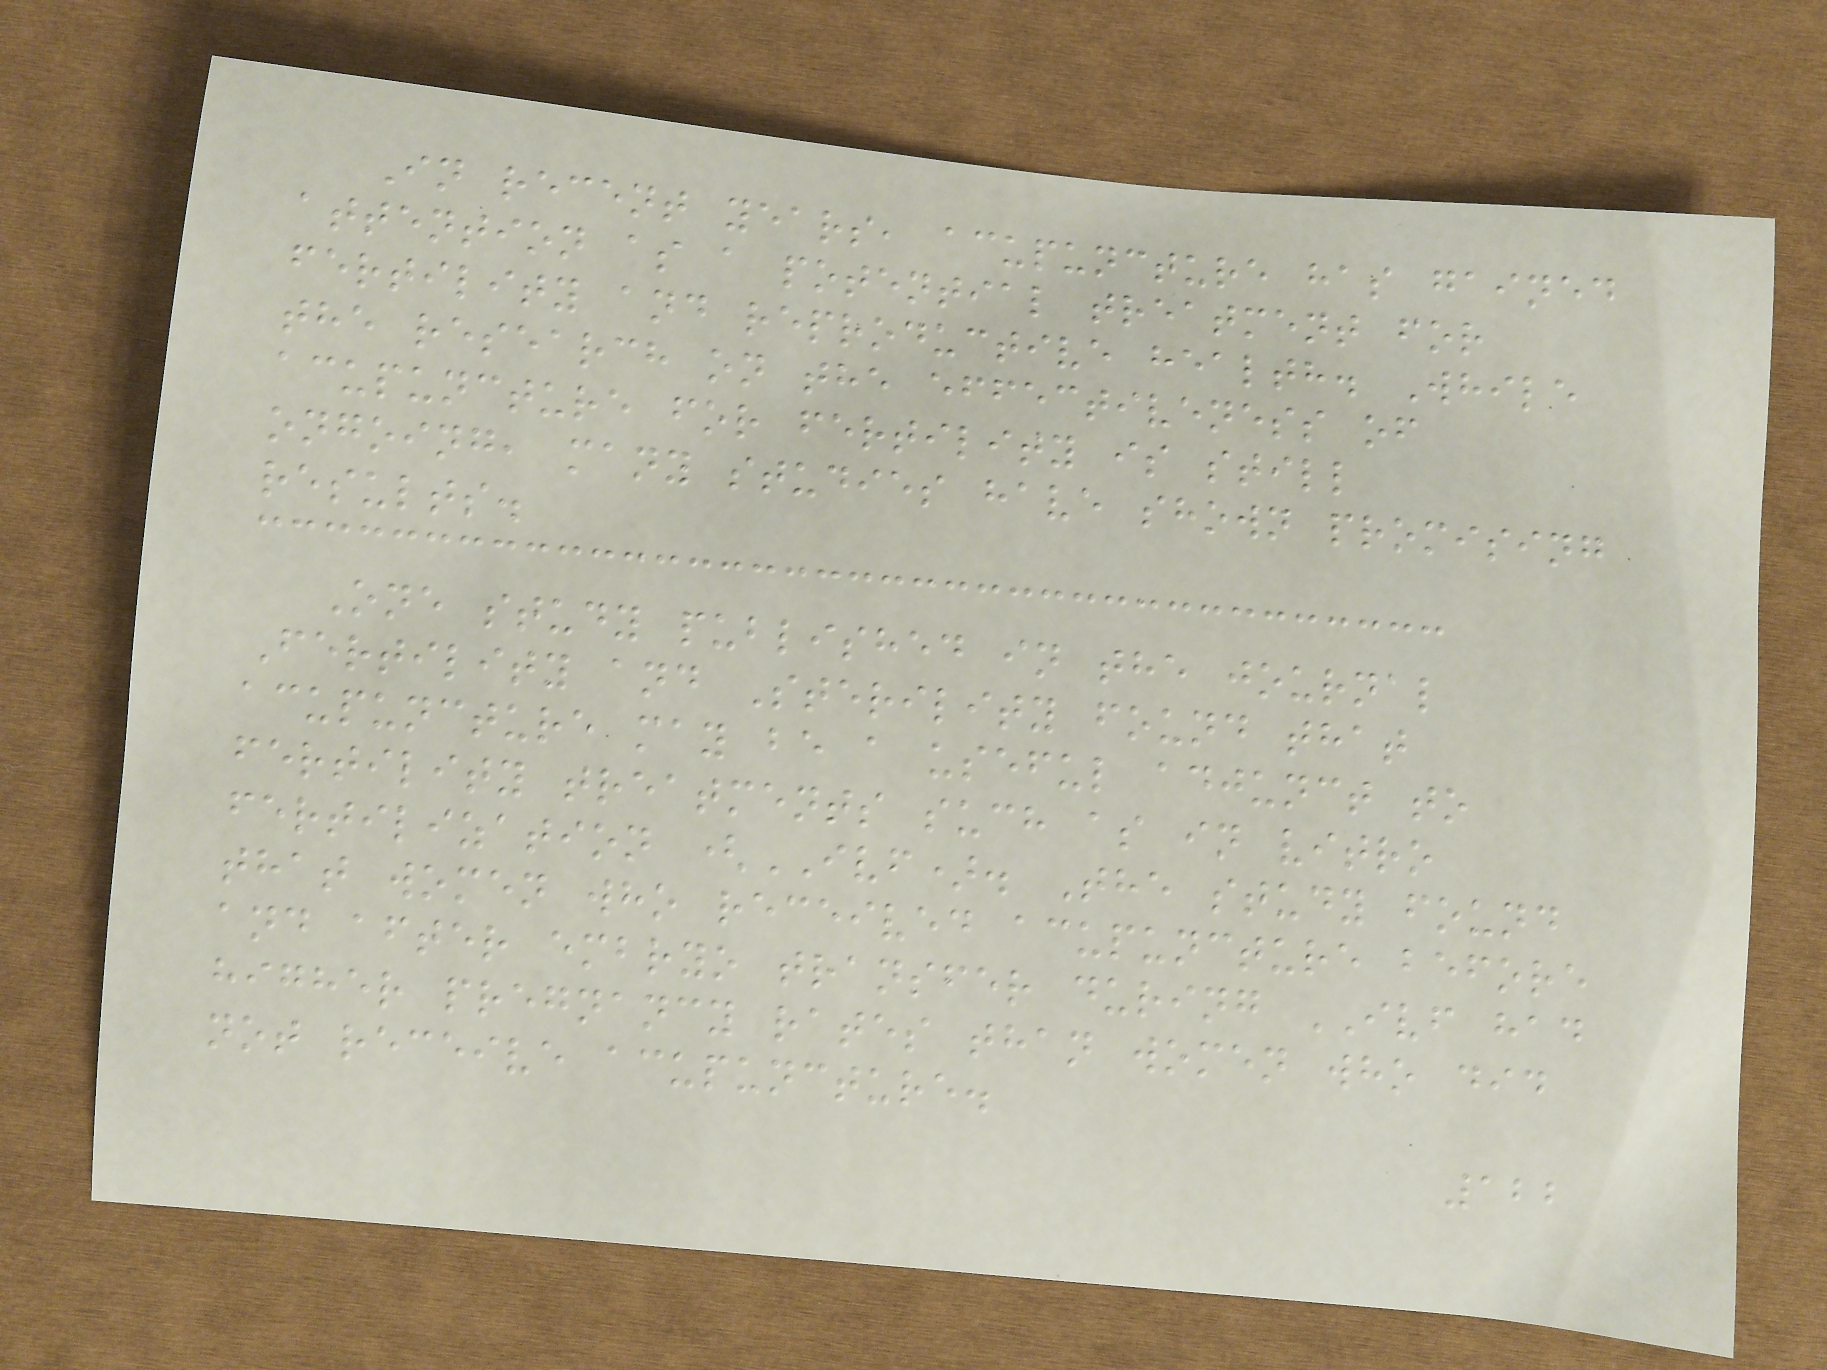In recent years, acupuncture has gained
attention as a potential treatment for
fertility and reproductive health. While
the research on the effectiveness of
acupuncture for fertility is still
ongoing, many studies have shown promising
results.
One study published in the journal
Fertility and Sterility found that
acupuncture may be a useful adjunct to
fertility treatments such as in vitro
fertilization (IVF). The study found
that women who received acupuncture before
and after embryo transfer during IVF had
higher pregnancy rates than women who did
not receive acupuncture.
122
